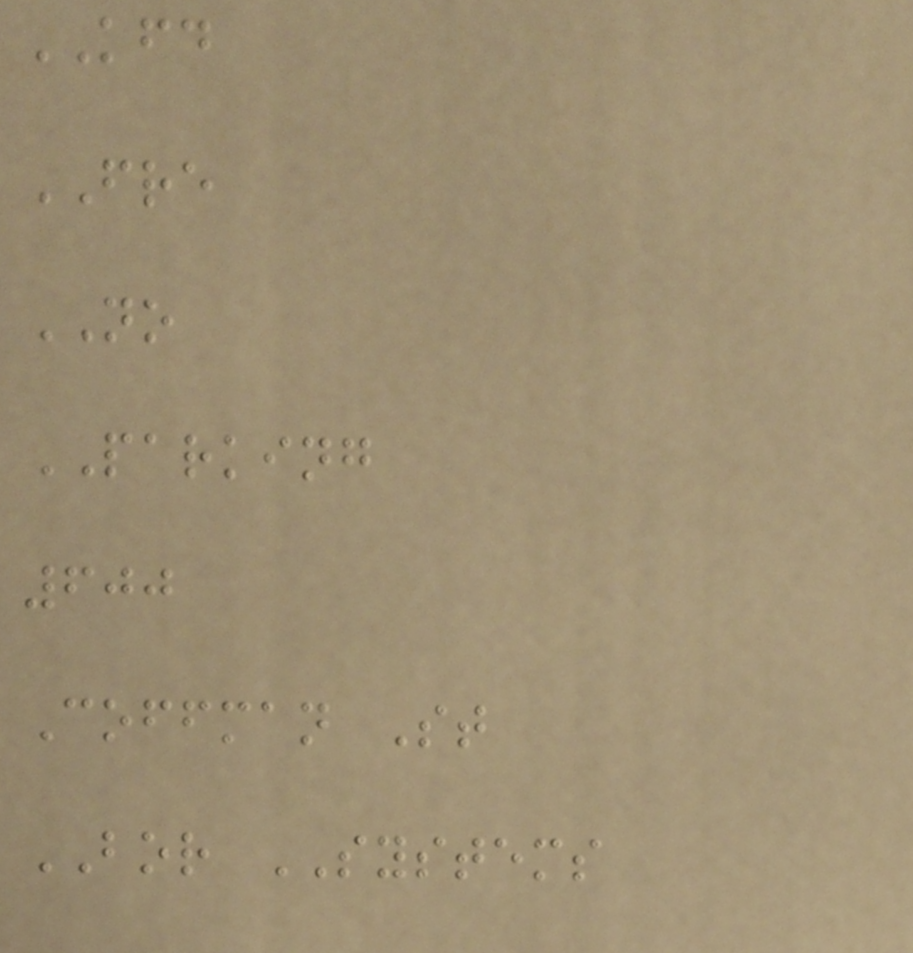KFD
FRE
NO
PARKING
600
Coffman St
BOR SYSTEMS
